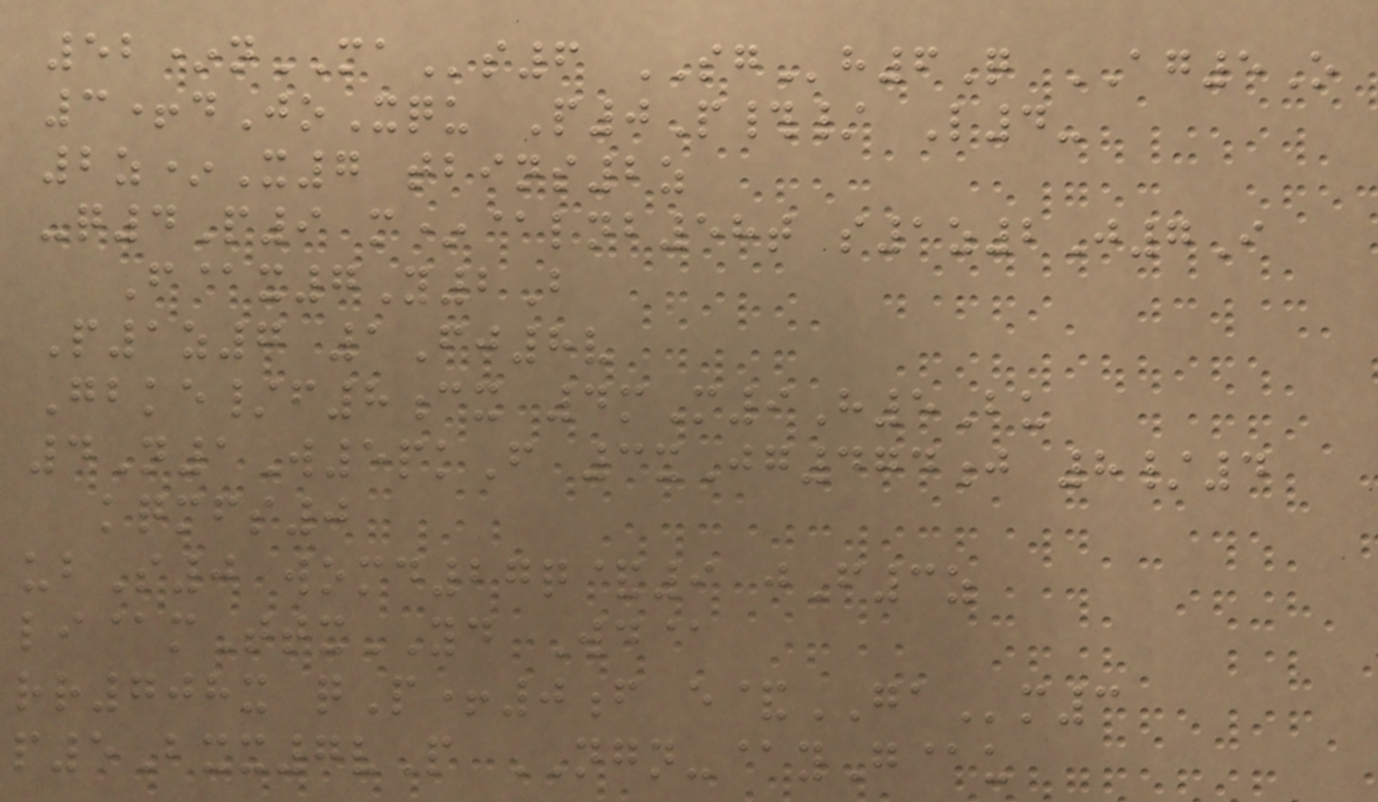52*nMAs6 SGh6Q AG5O
3+dJoXqu P0P#/ L4-
2z*X7 tbins2z
-q4P9 m*@lnb58t s1z2J7I
F@x7Y2B
P1z7 1Fj8v
Gbke/f8cx 4mM9H5Bu
4N1W5pkF 3xJg474j 8/4
kqmfs0
ubS0 womd27q&9 jF3z
li@mTtxYD Wd@
rr708x qP+0f e&GAm3
p5Bxx7vP NGN-@yG@u
